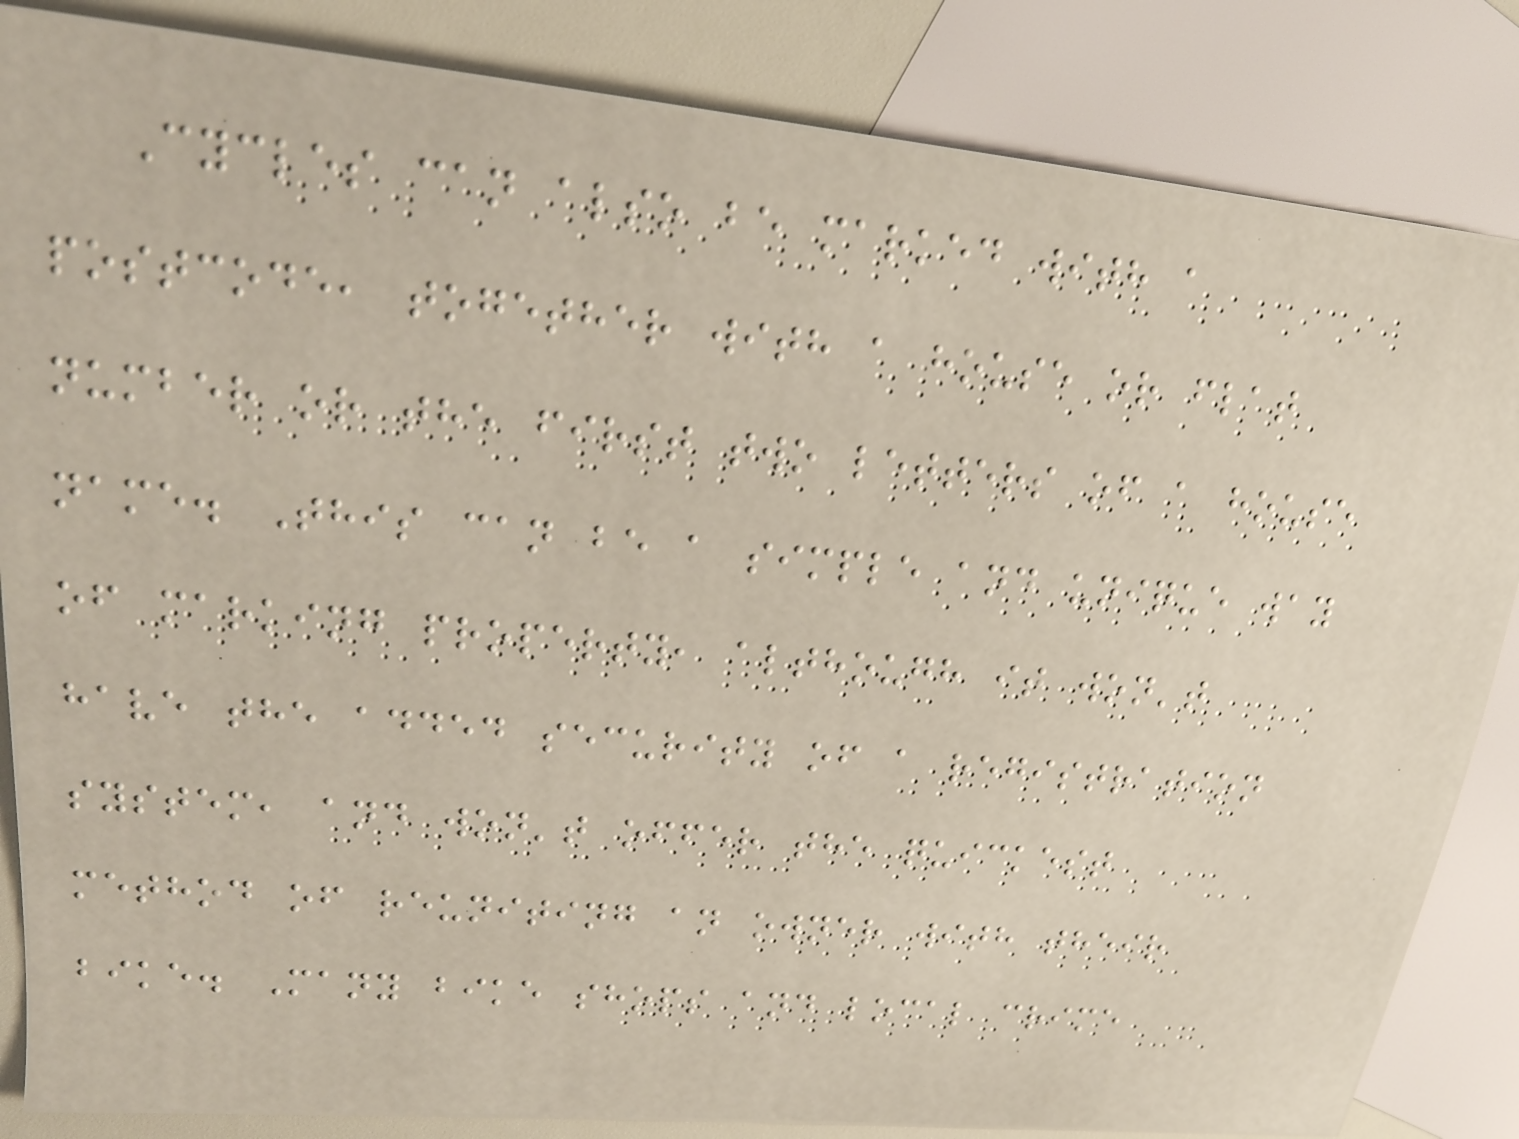Cycles can also be marked with a
postcode, together with a house or flat
number or the first two letters of a house
name. This can be a simple and unique way
of marking property, although it won't
have the added security of a registration
system, and won't offer the quickest
method of reuniting an owner with their
bike. Many bike shops and local crime
